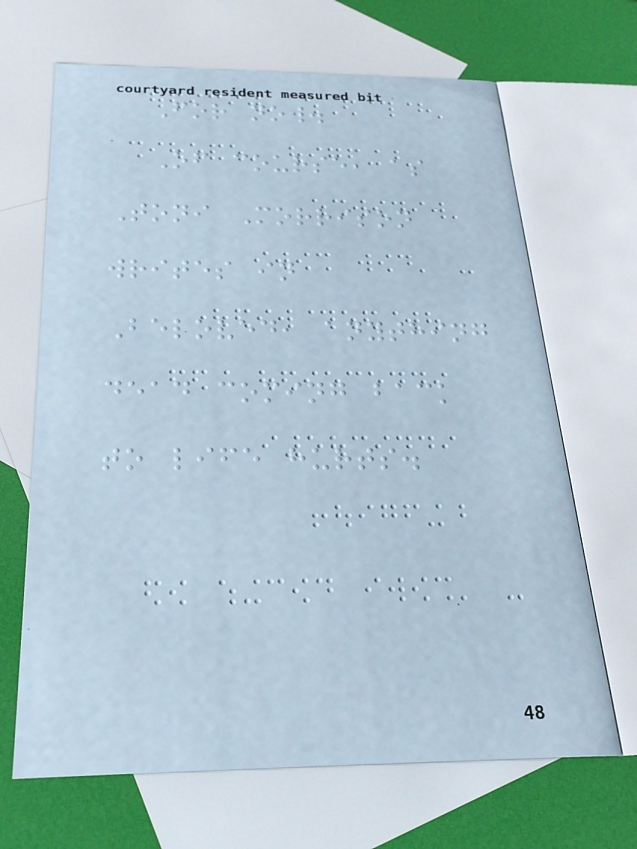For now.
Of course, as
Toni Morrison
writes in
Beloved, anything
dead coming back
to life hurts.
